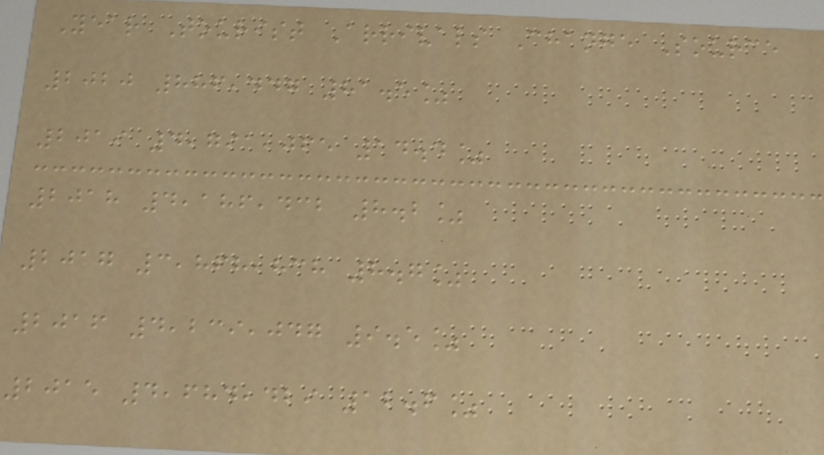Year Tourist Arrivals Change Source
2020 886,447 81.5%
2019 4,791,065 14.4%
2018 4,186,432 8.2%
2017 3,868,838 8.7%
2016 4,239,047 9.5%
2015 4,684,429 12.6%
